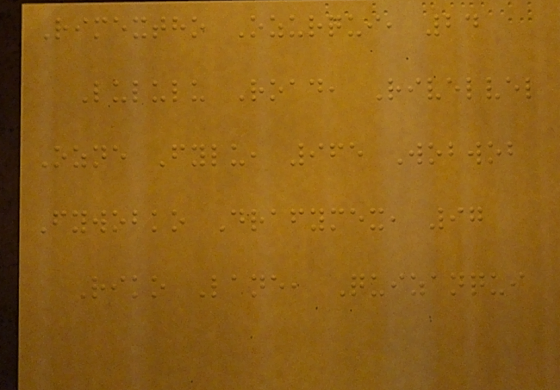Rimextho Ozurqui, 24
Lululu Road, Rivelvel
Ozne Fylu, 965 Wobwob
Fywobko Drafymex, 97
Riko Lane, Quizanqui
